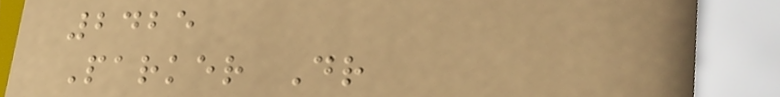2425
Parker Dr
